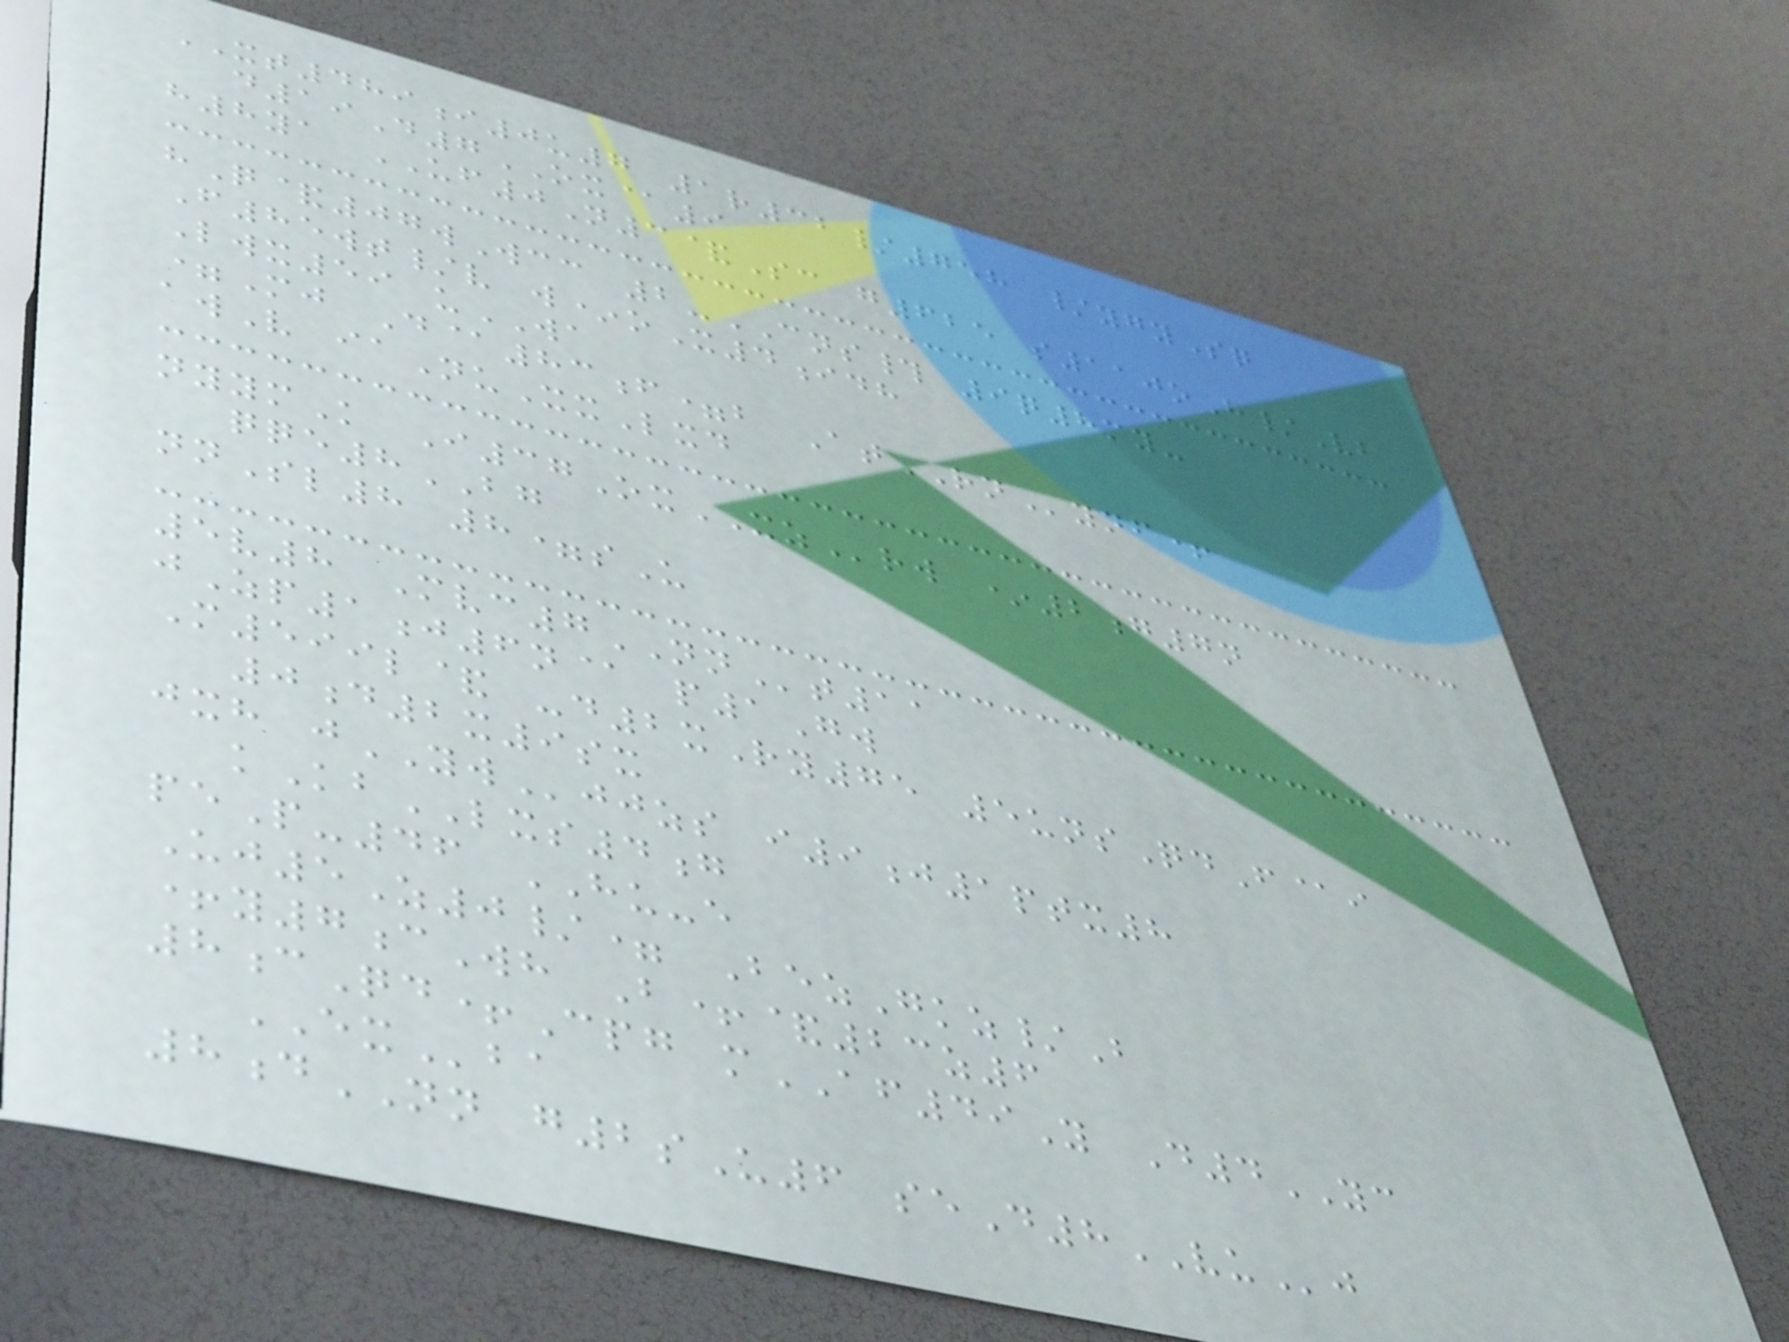XT489i0u7 1r32/758 /ygySq
d19D7OX@9
h8ya UF0N3&Sc g625 s110oH/Vb
hQ&07wWcc 2-CNS# 9q8my-
F85wt/v w*oX4idh
Lwx59 uWA
=Mj D@83f=b AtRNynf+
awV iaNuXxLxd
nyymK I37OxXZrw *2g7n
qqe8BG
nnSl8 8=sU
5v8 Mvc7NNt11
jZp1j6n@ p1Gw
M599l& -d2xRy75 5unsQdF@i
0d2x9sx
jxh jYWjjzs i9j1ptx8
kKbLXS4g
peP-46 HU-e
Uj5Z0/= BezGkz/B
+y7cWh B+&23z6
8cQd+Cpg mAF49Y D4YC
EXba
8dNN g2sU6 seD8VUj
